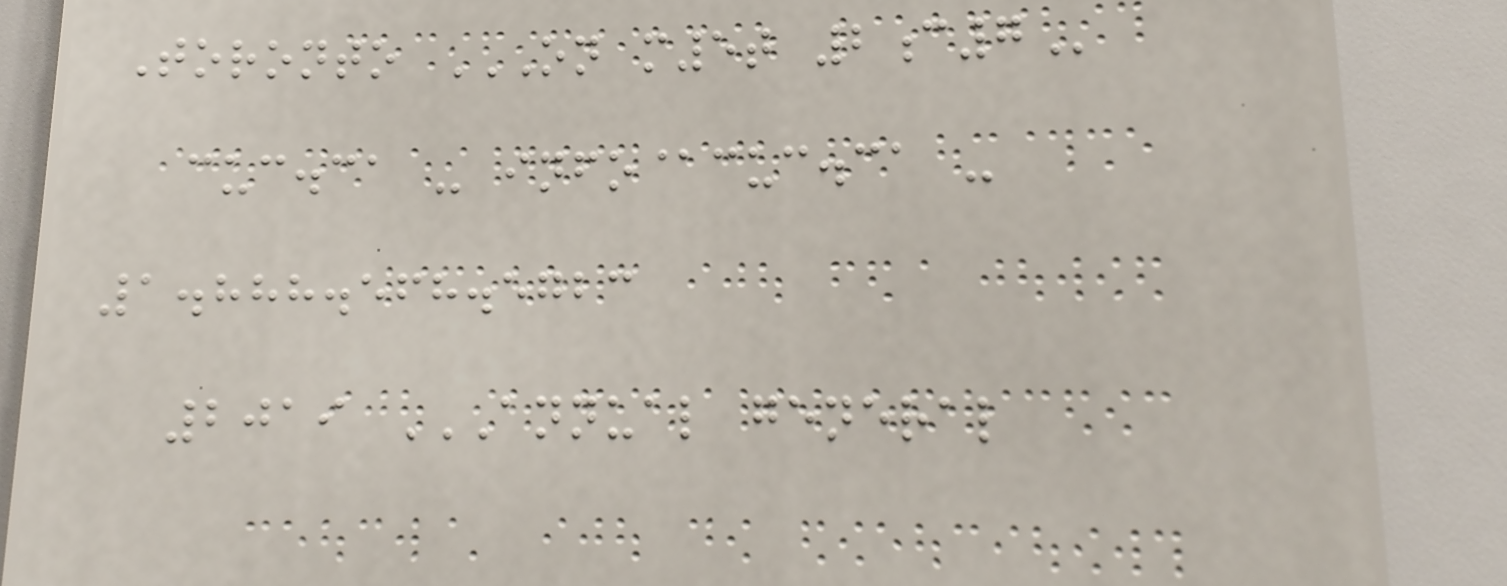Toronto ON M5T 2C7
cuc.ca - info@cuc.ca -
1.888.568.5723
2019 ANNUAL GENERAL
